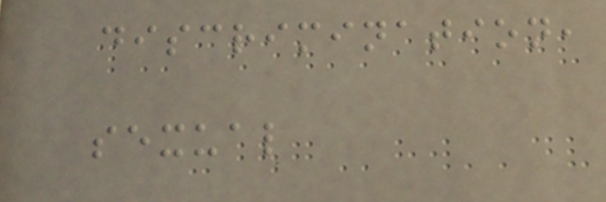discrimination,
sexual
